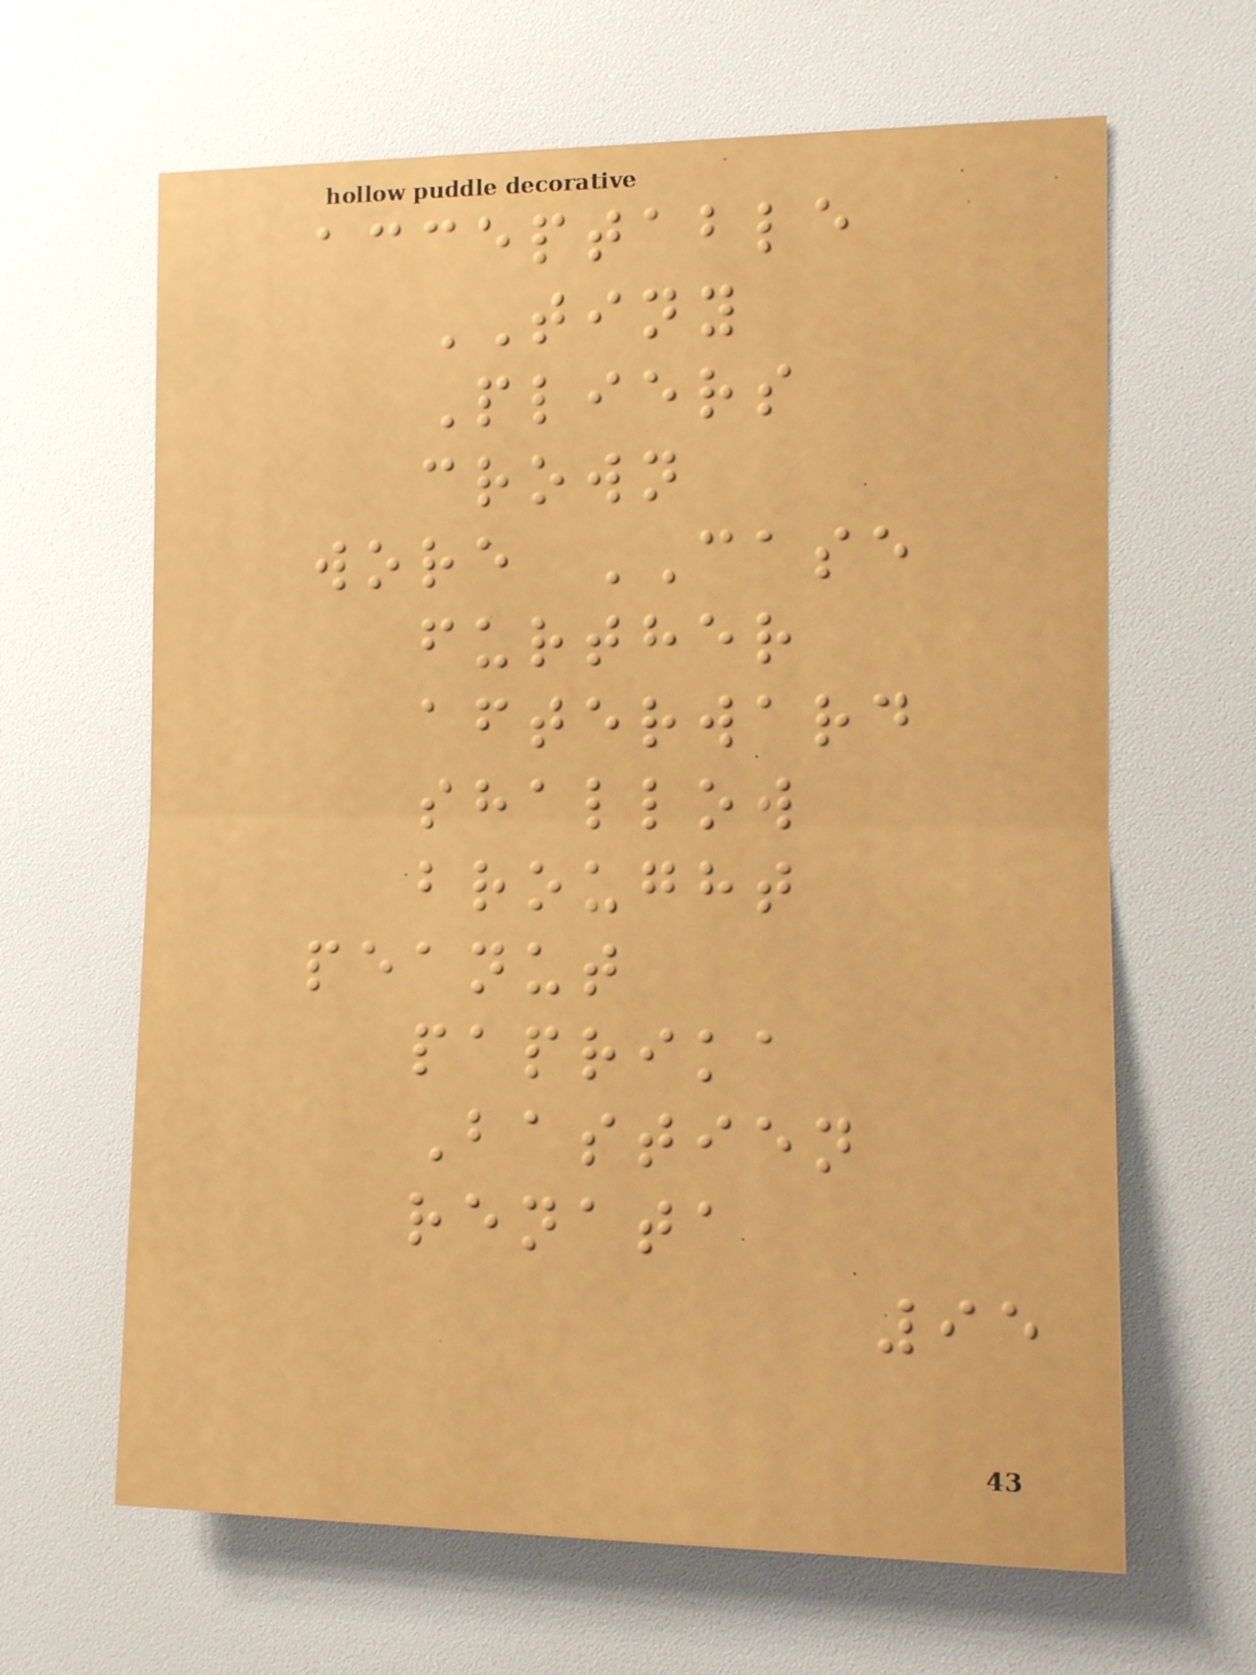acceptable
TINY
Pliers
crown
wore CASE
further
afterward
shallow
brought
peanut
paprika
Bastien
renata
95
